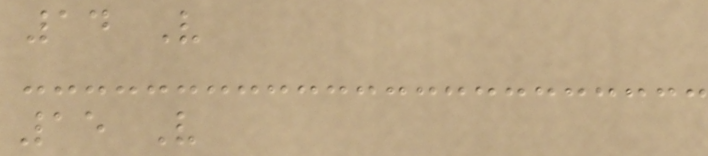14 V
15 V
